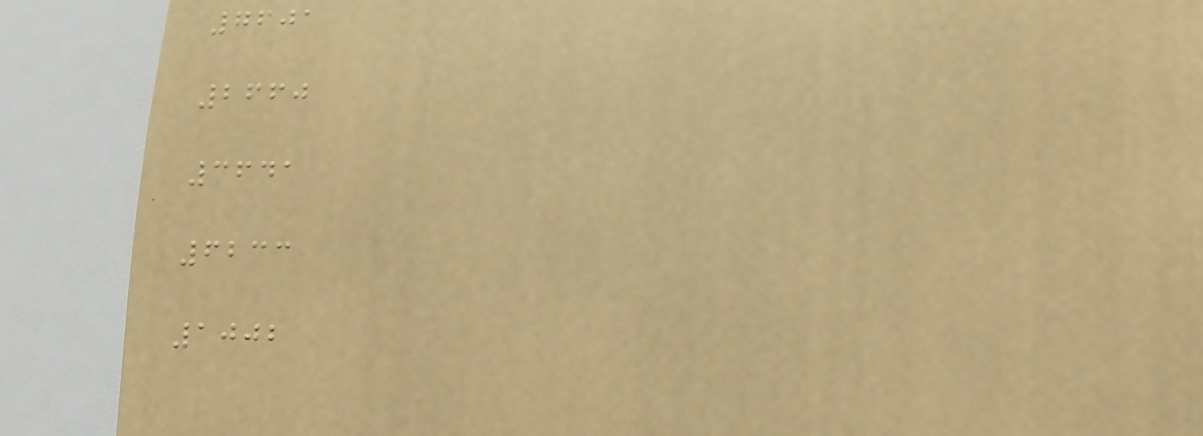7601
2660
3641
6233
1002
